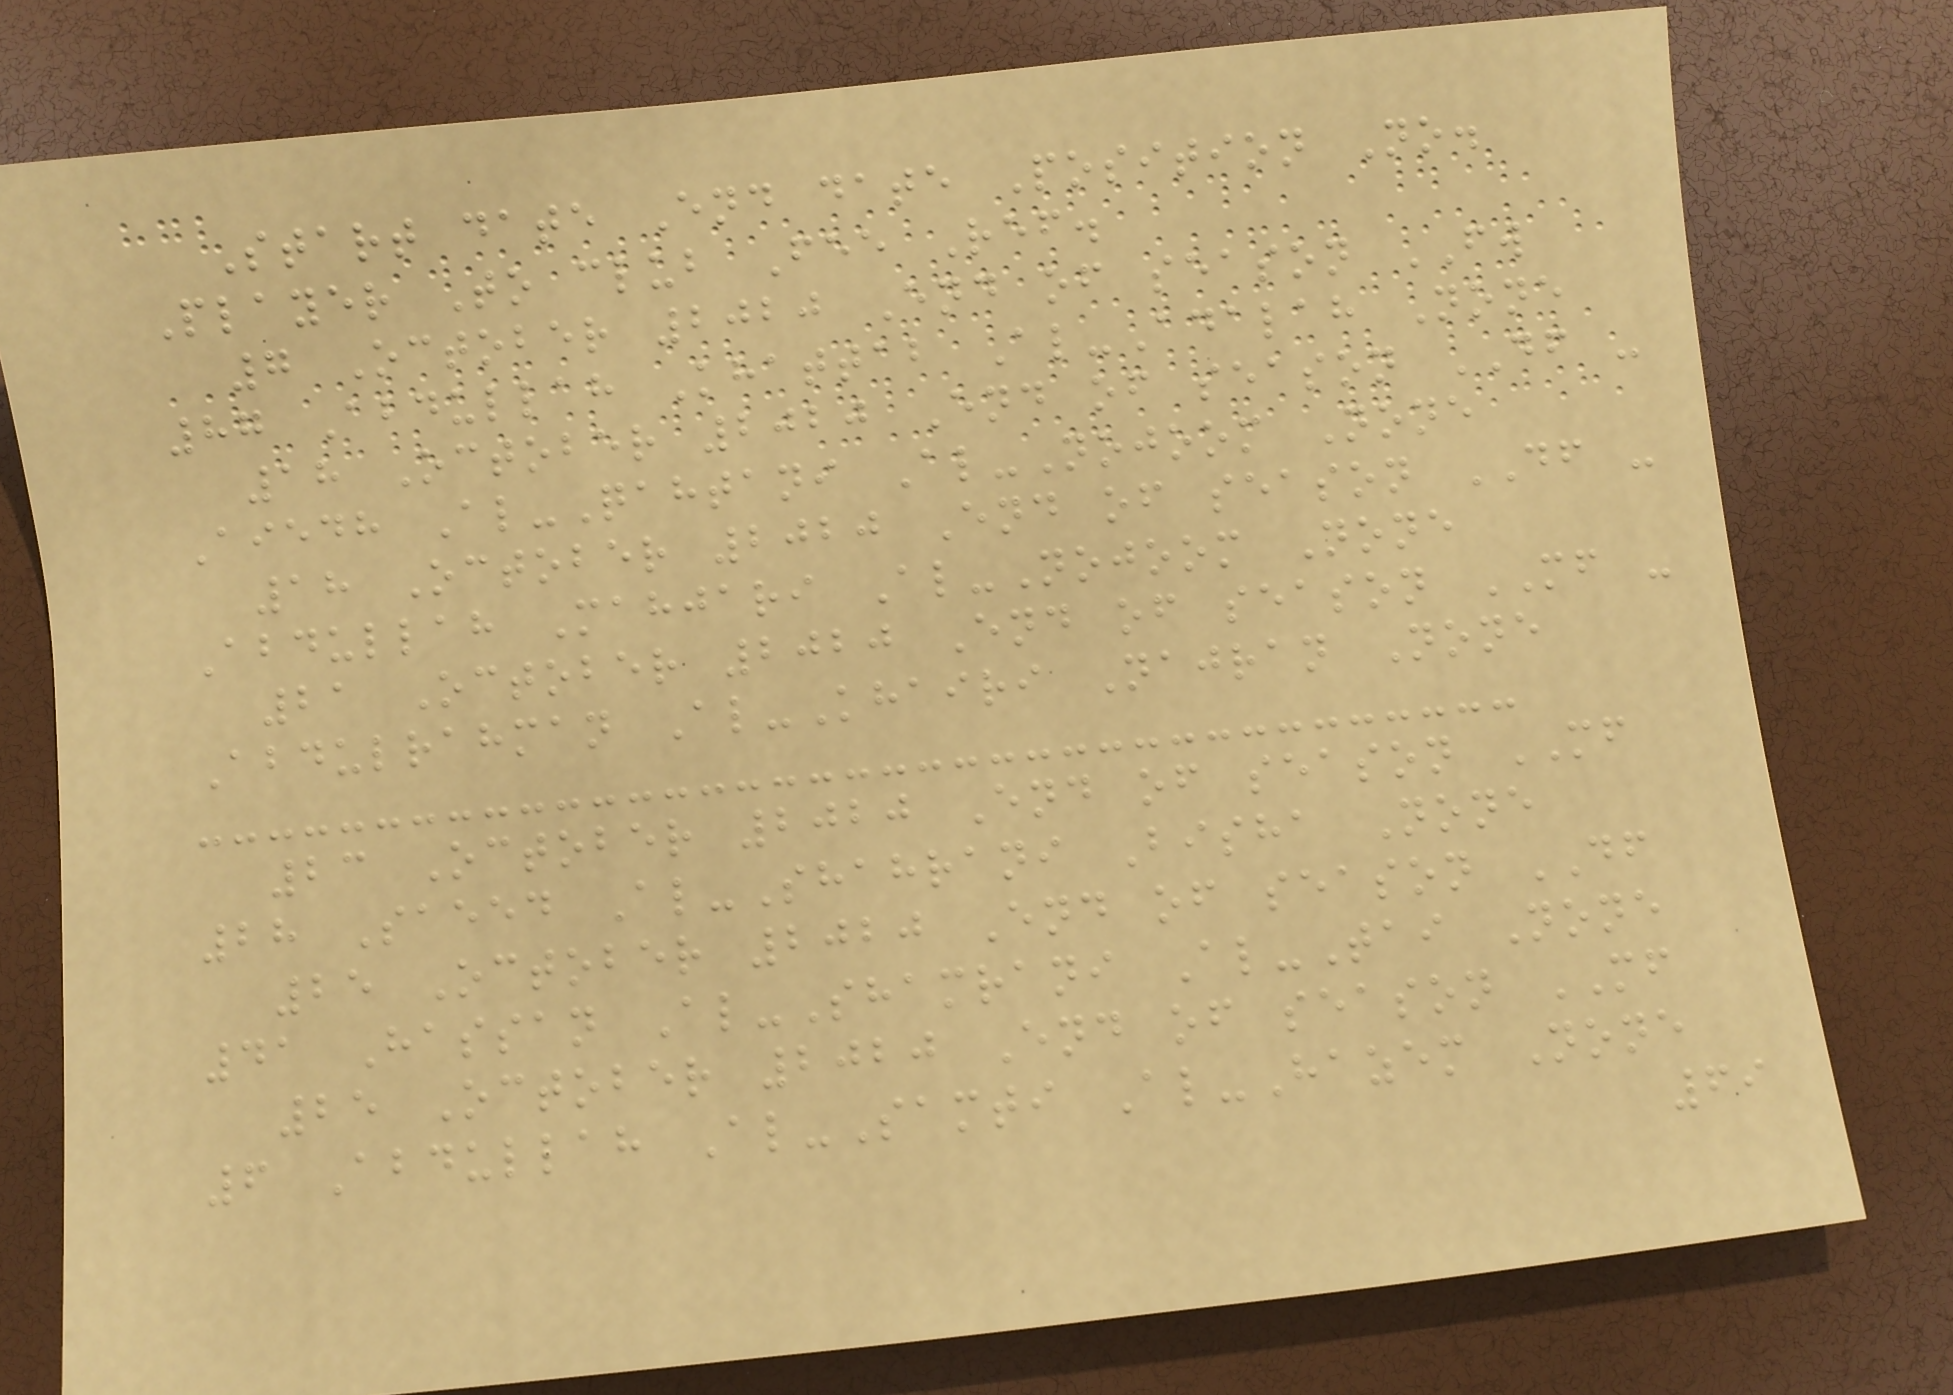Start date End date Position No.
Player To club Fee Ref.
7 October 2020 End of season FW
87 Abdullah Khattab Al-Adalah None
18 October 2020 End of season DF -
Aiedh Al-Qahtani Al-Nojoom None
18 October 2020 End of season DF -
Abdullah Mahjari Al-Nojoom None
21 October 2020 End of season MF -
Abdulrahman Al-Khairi Najran None
23 October 2020 End of season MF
28 Saeed Al-Shahrani Bisha None
25 October 2020 End of season DF
41 Hassan Al-Shamrani Al-Tai None
25 October 2020 End of season MF
6 Abdullah Al-Samti Al-Hazem None
69
